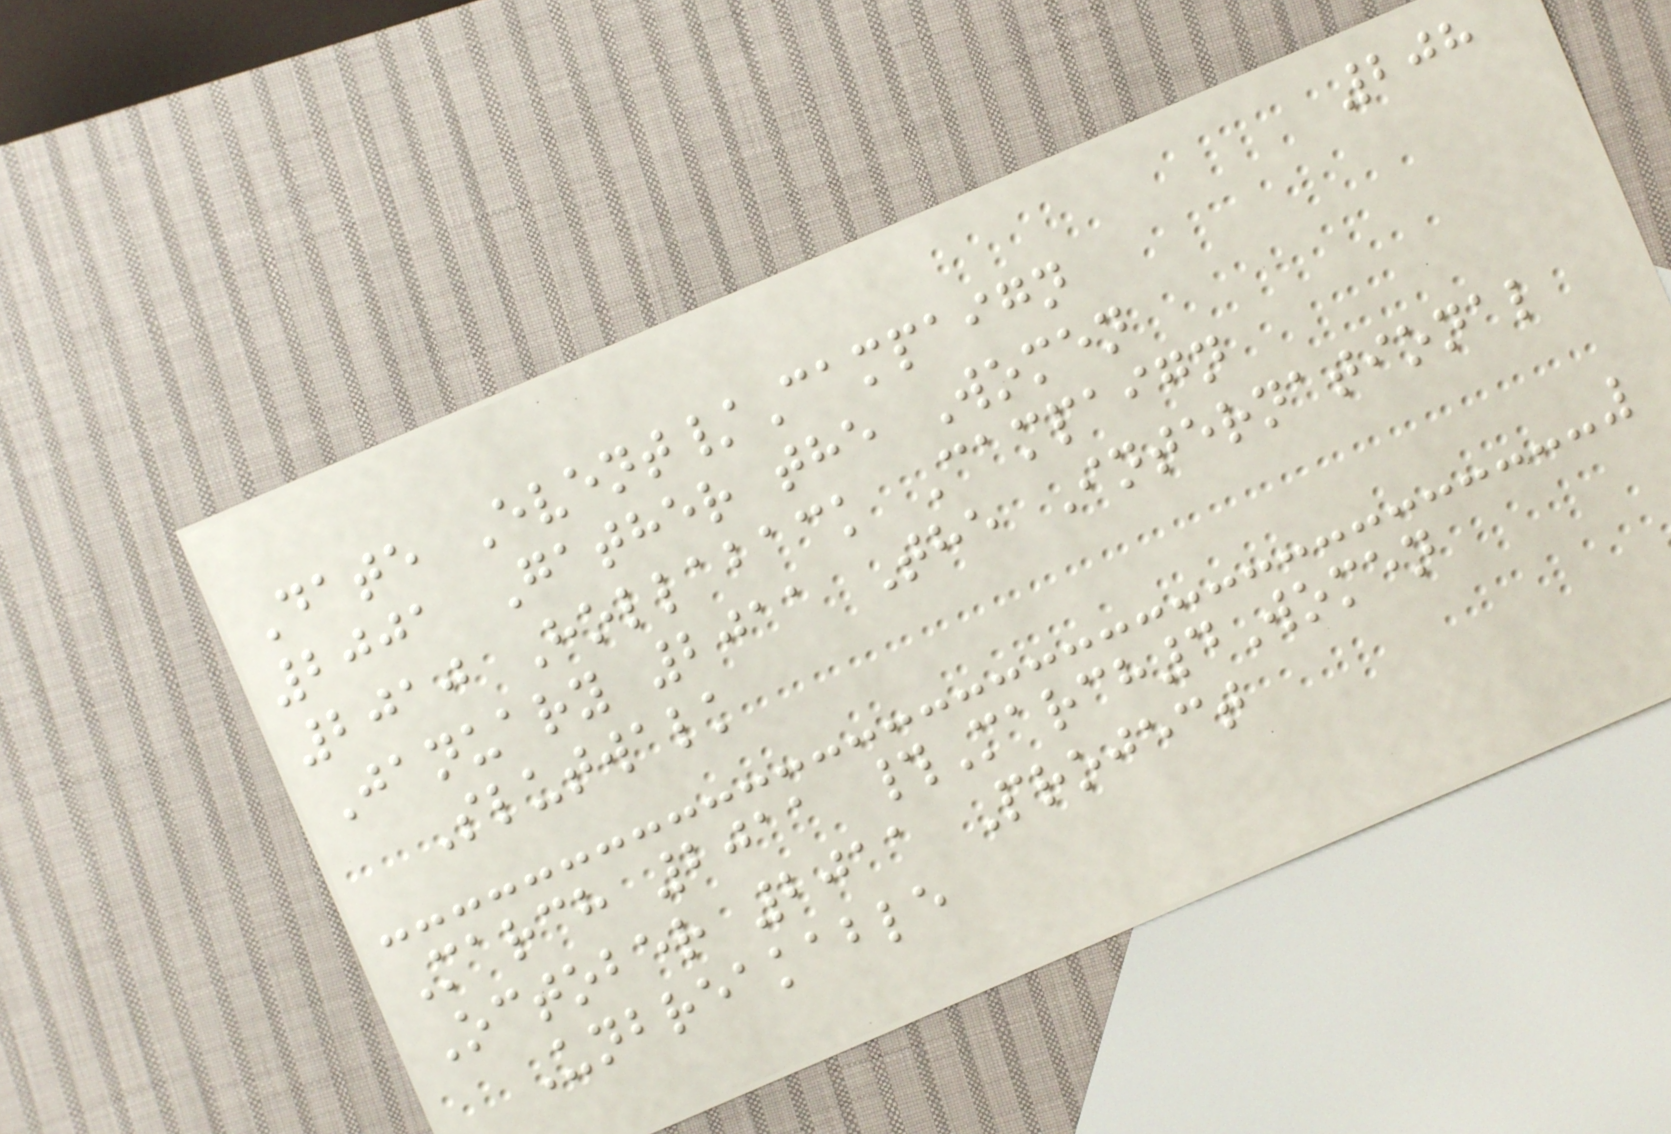208
Date Event/Campaign
2001 Gather the Women
2010 Hollaback Campaign
January 2011 The International
Slutwalk
March 2011 #March4Women
October 2011 Project
Unbreakable
